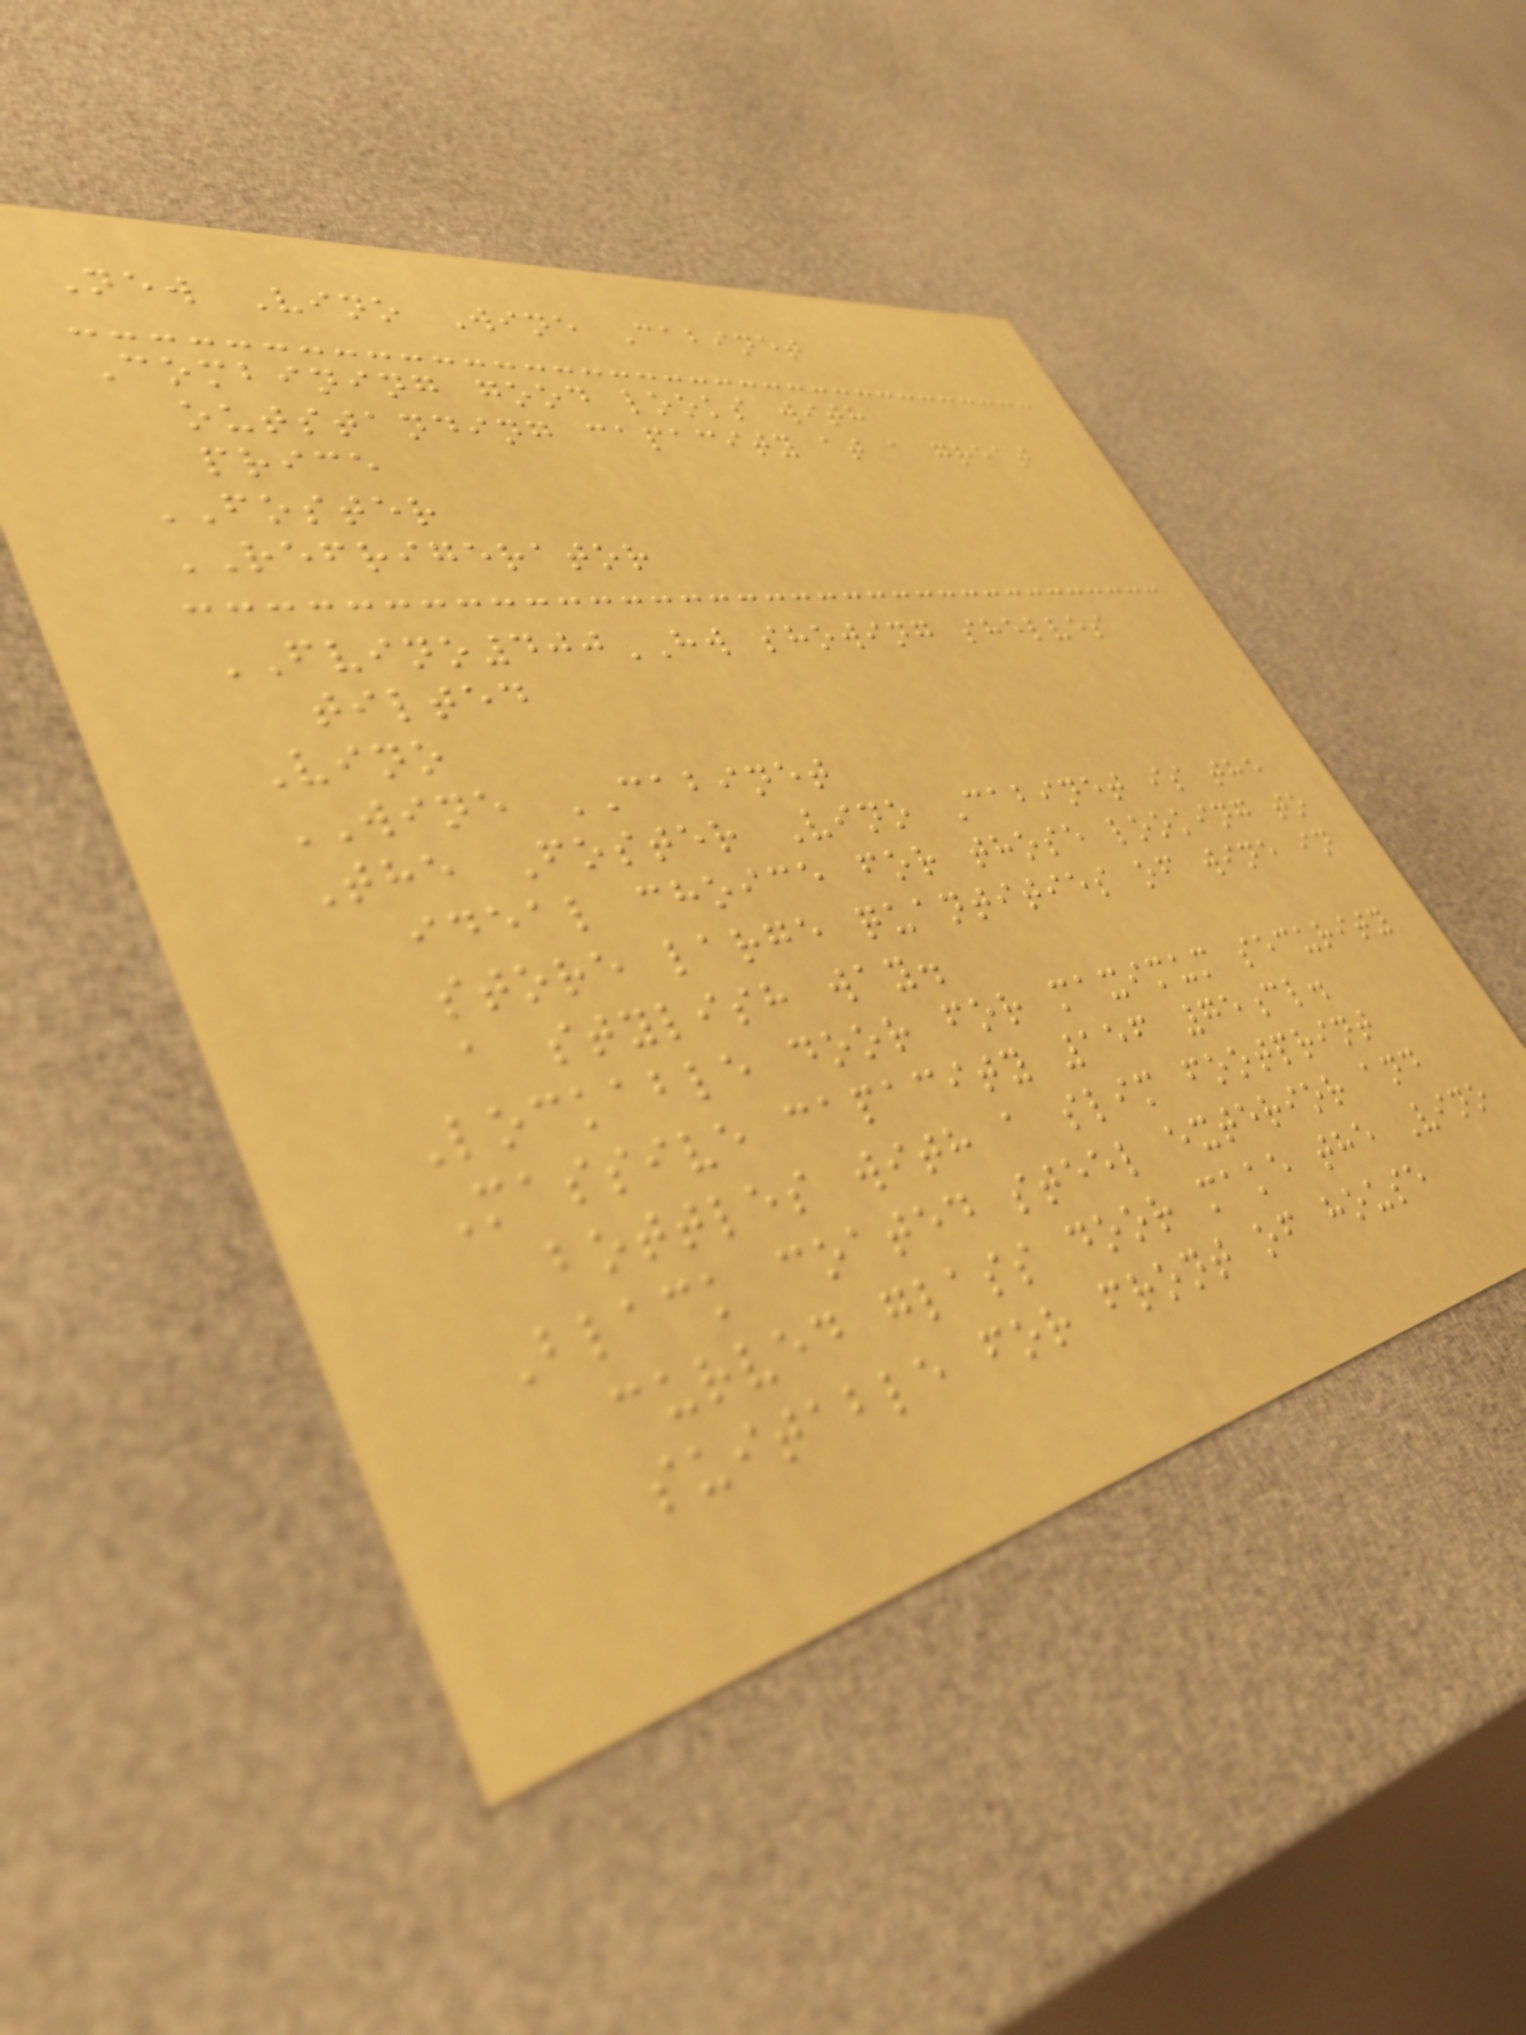New Vino Wine Cabinet
Combining good looks with
outstanding capacity at a great
price
FOSTER
REFRIGERATOR
FVINO400HW showing shelves
tilted
Vino
WINE CABINET
The Foster Vino Cabinet is the
ideal choice for those looking to
store large quantities of wine in
a stylish way.
Lockable door for maximum security
Massive capacity 156 75cl.
bottles with a slim footprint
Black coated steel exterior and
curved glass door make the Vino
suitable for front of house
